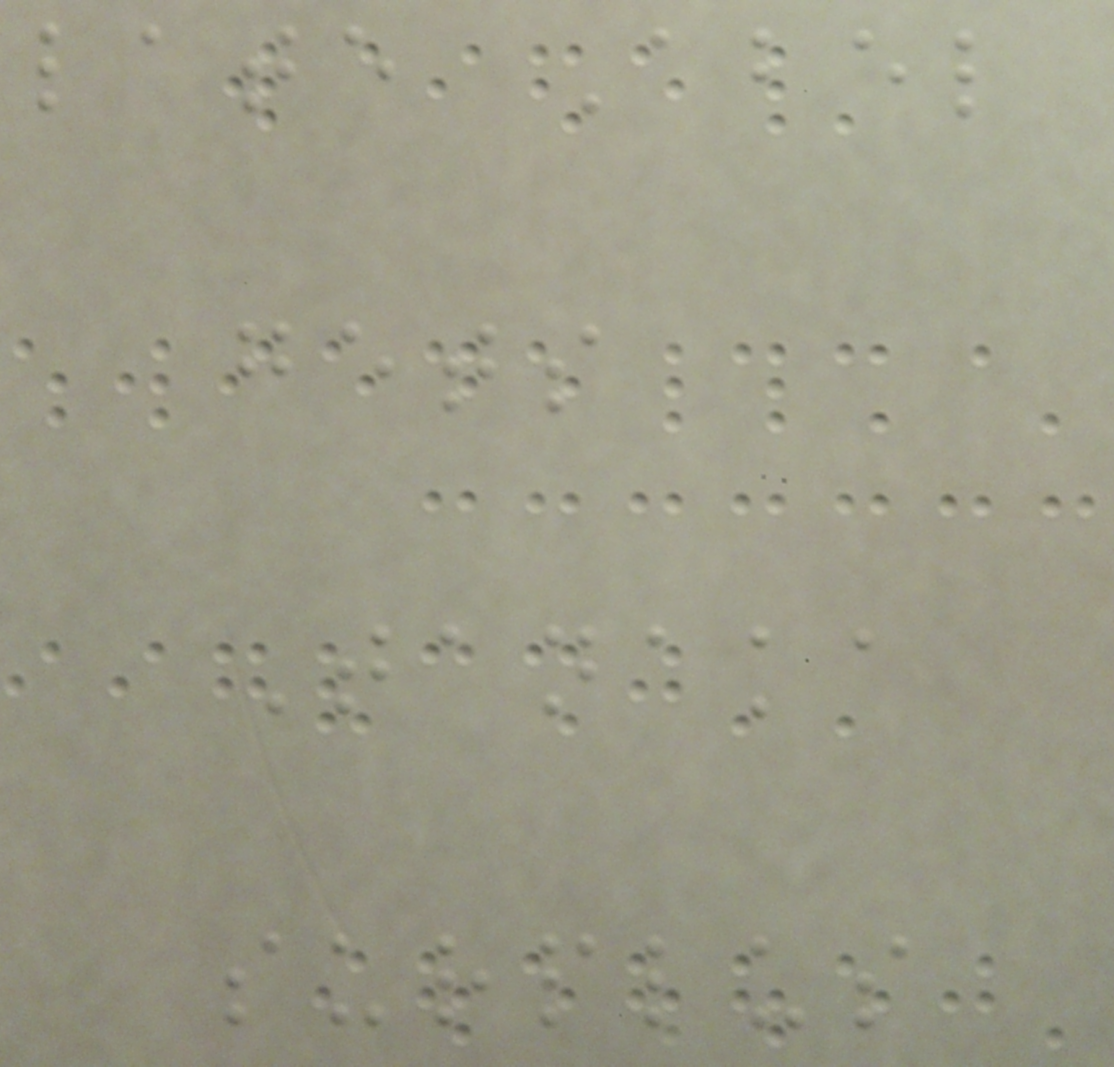late Abel
gets
Tanaka
surplus
